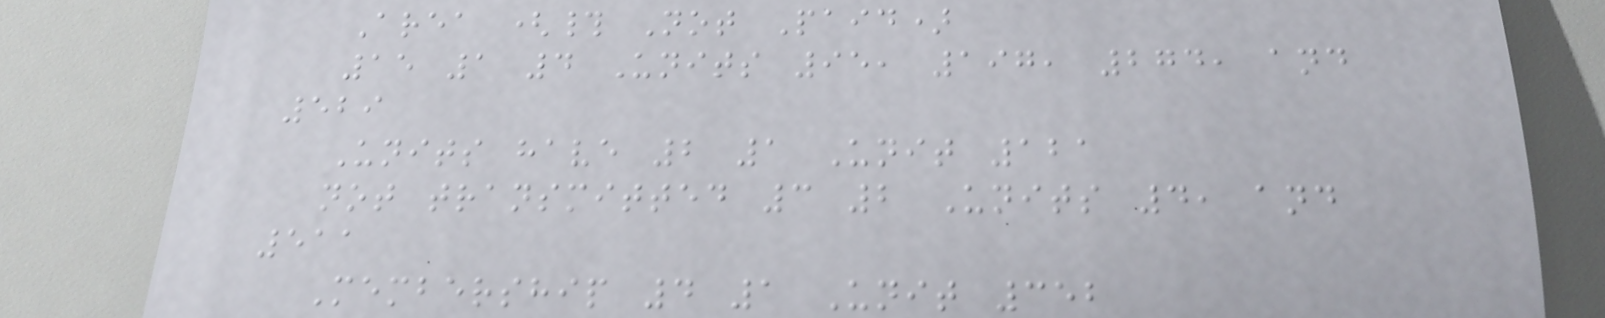Area (# Not Paid)
15 1 4 Units 95, 197, 274, and
529
Units have 2 1 Unit 121
not transmitted 3 2 Units 4, and
511
Membership 4 1 Unit 352
